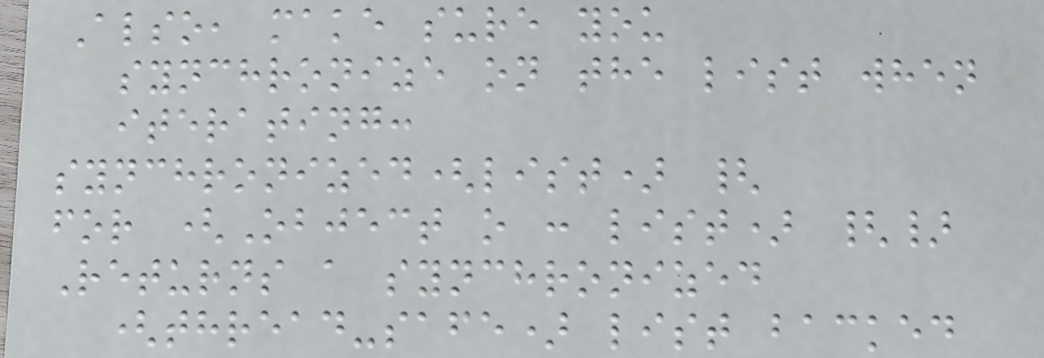Also, make sure you
synchronize on the list when
iterating:
synchronized(list) {
for (Object o : list) {}
Returns a synchronized
(thread-safe) list backed
